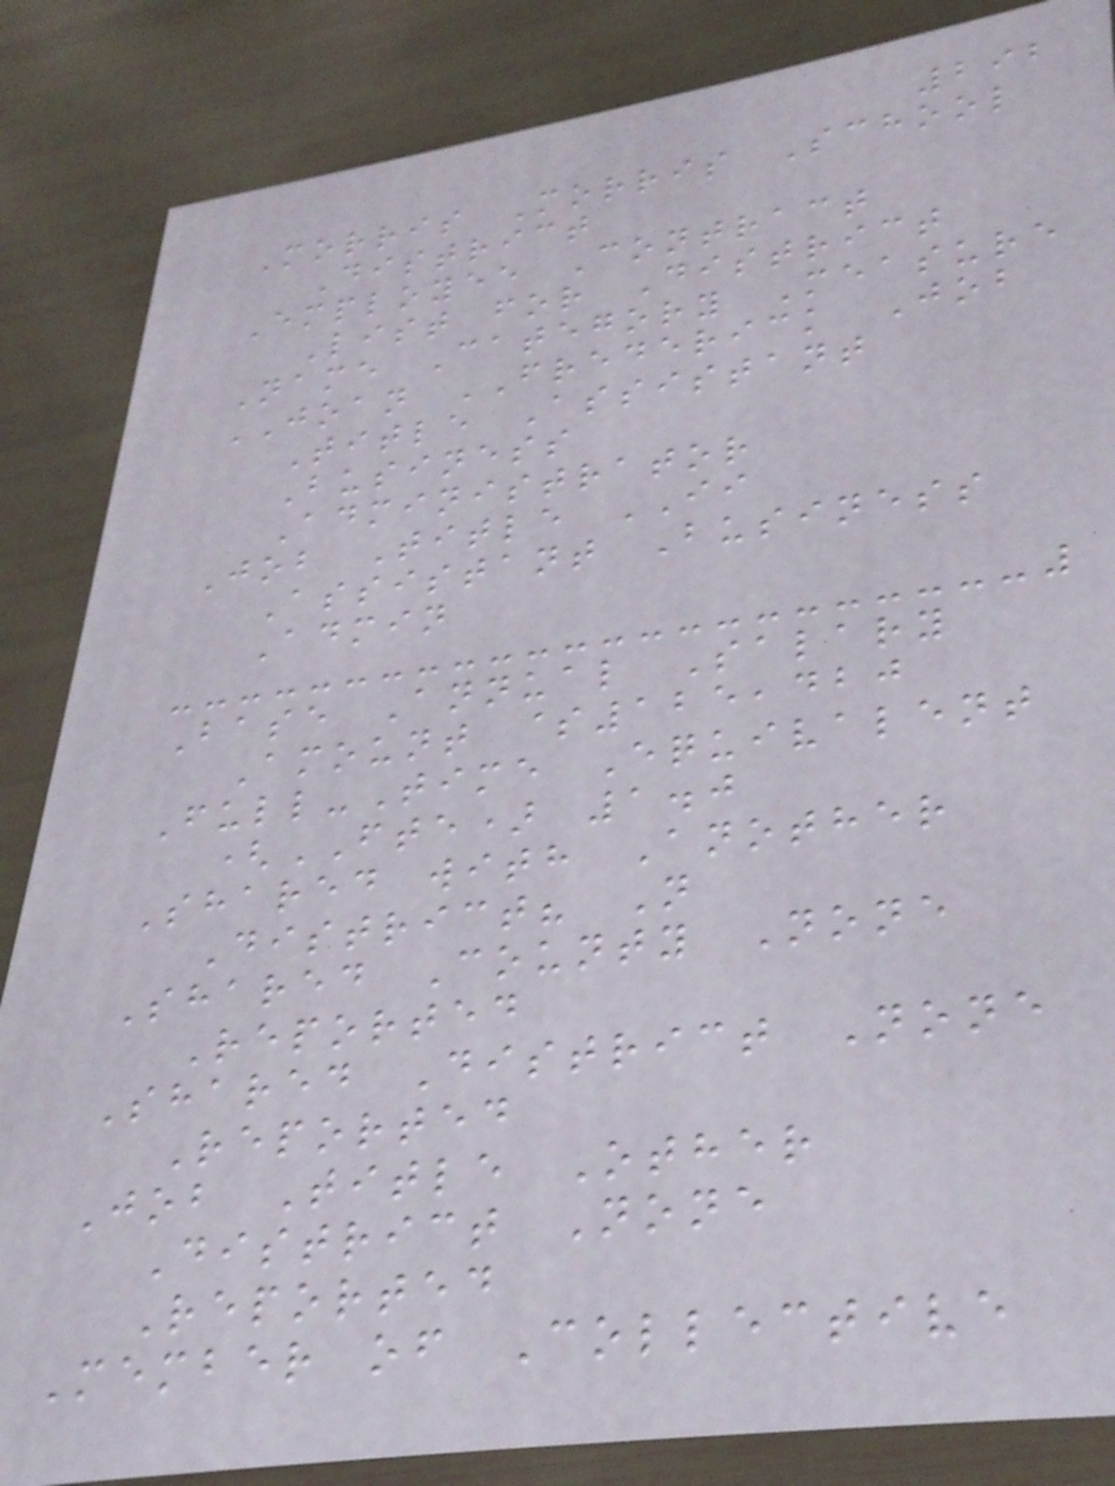292
Morris Morris School
District
Employee Contract
List for District
Name Category Measure
JOAN FREDERICK Job
Title Assistant
Business
Administrator
Job Title II
Assistant Business
Admin
Base Annual Salary
Amount $125,420
Full-Time Equivalent
(FTE) 1.0
Shared with Another
District? N
Shared County None
Reported
Shared District None
Reported
Job Title Other
District None
Reported
Member of Collective
